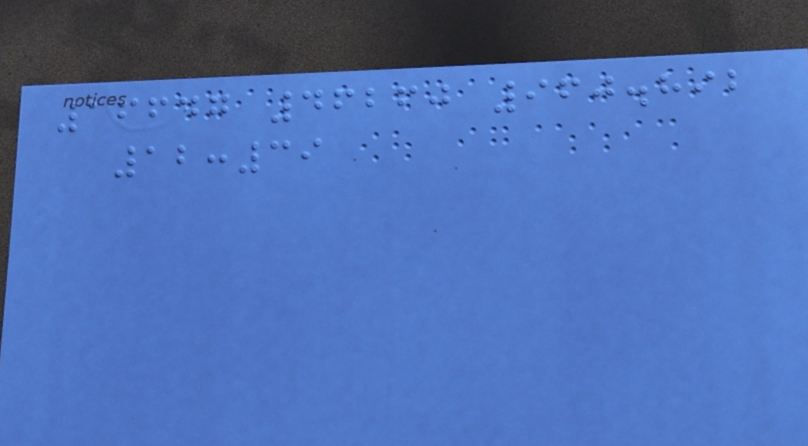16647 46260 960.892
12:39
